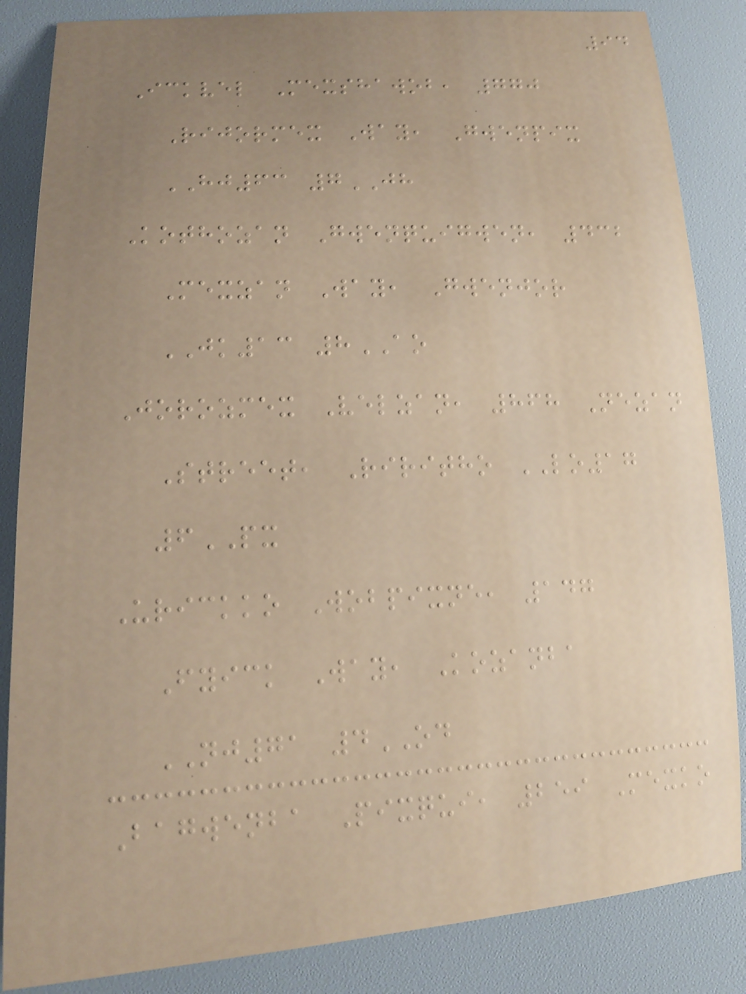94
Ickvel Mexshawob, 770
Rijormex Way, Gwenpix
HJ63 7JH
Kothozan Gwenquigwen, 432
Mexzan Way, Gwenjor
JK13 8AO
Jorozmex Velzan, 868 Nezan
Street, Riritho LO17
6PX
Urickko Wobpixne, 147
Fyick Way, Kozanba
NJ71 4OD
Bagwenba Pixqui, 259 Mexko
